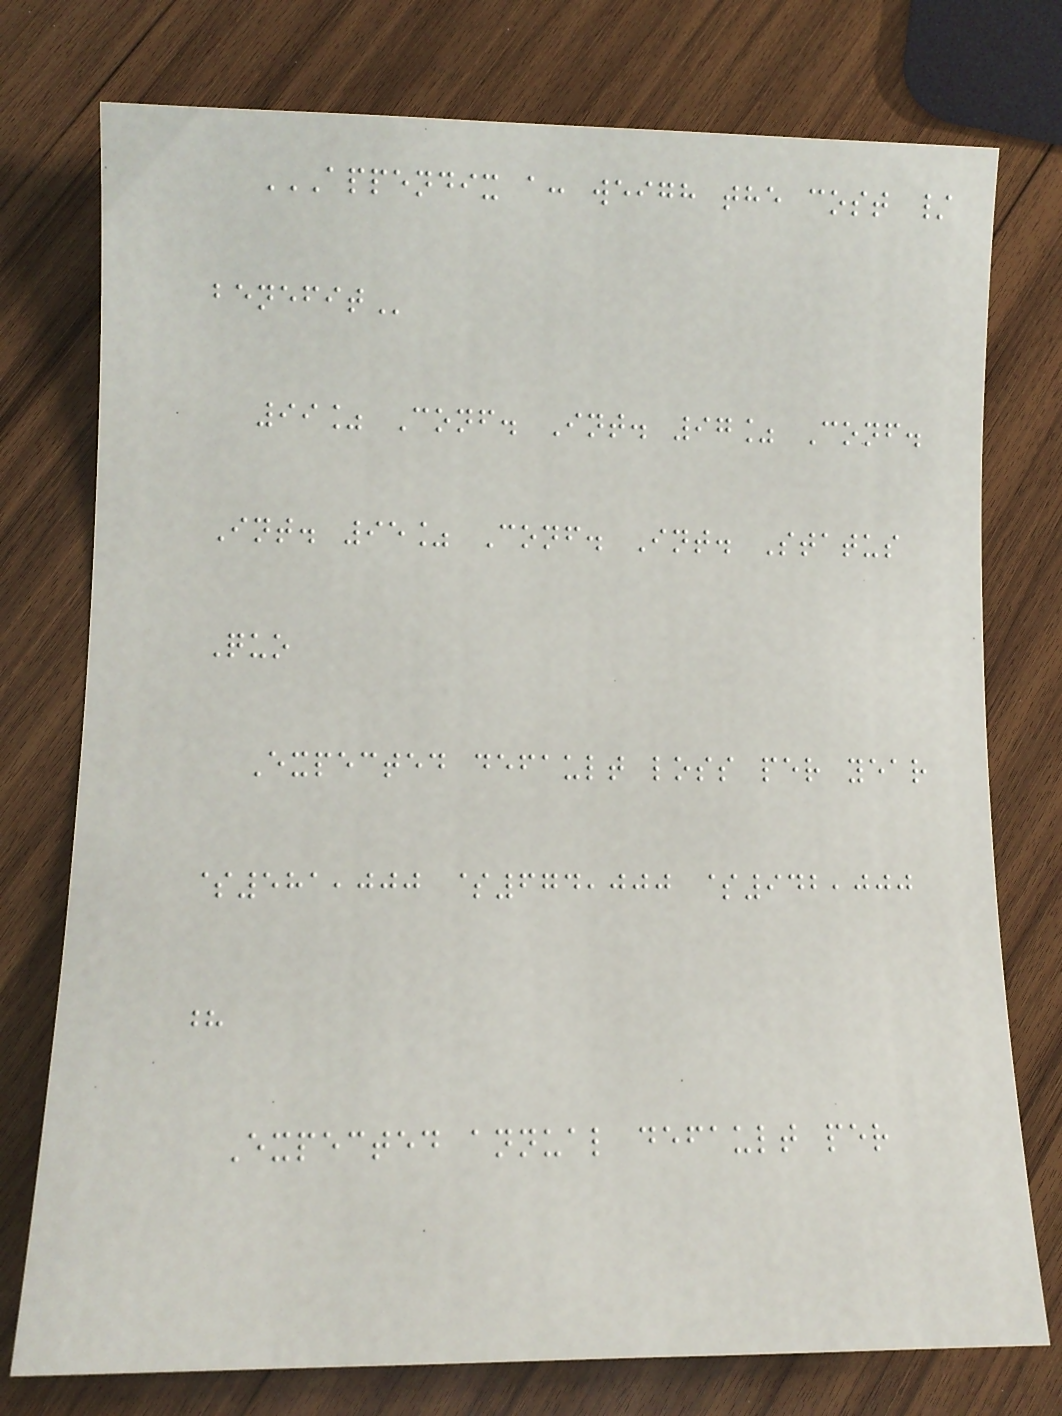APPENDIX A: WEIGH THE COST /
BENEFIT
99% Conf. Int. 97% Conf.
Int. 95% Conf. Int. Status
Quo
Expected default loss per year
$581,000 $674,000 $942,000
?
Expected annual default per
